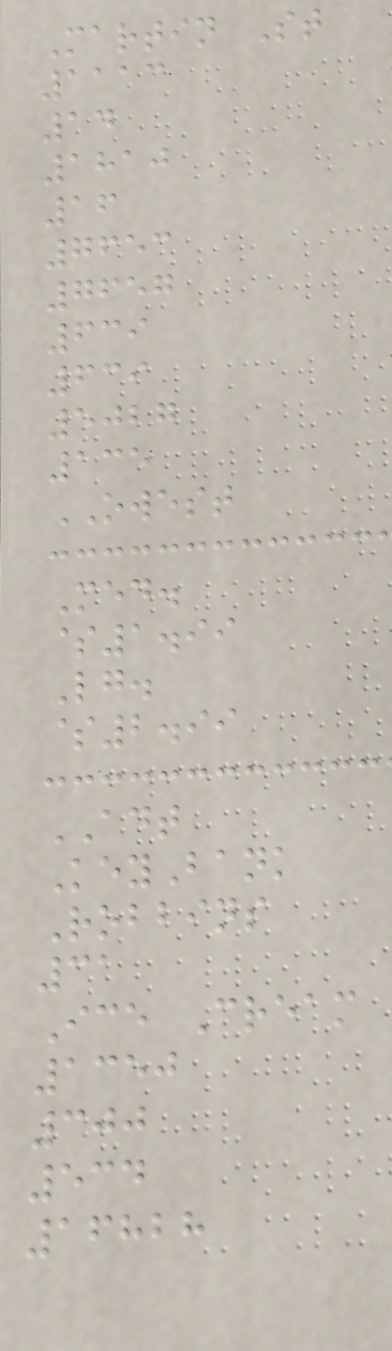Martin St
1113
14
1810
16
7653
7657
639
639
5027
135
OWEST
Med.
$1.99
Lg.
$2.99
ADT
KeyBank
Robbins
31
Ice Cream
1350
300
534
16828
